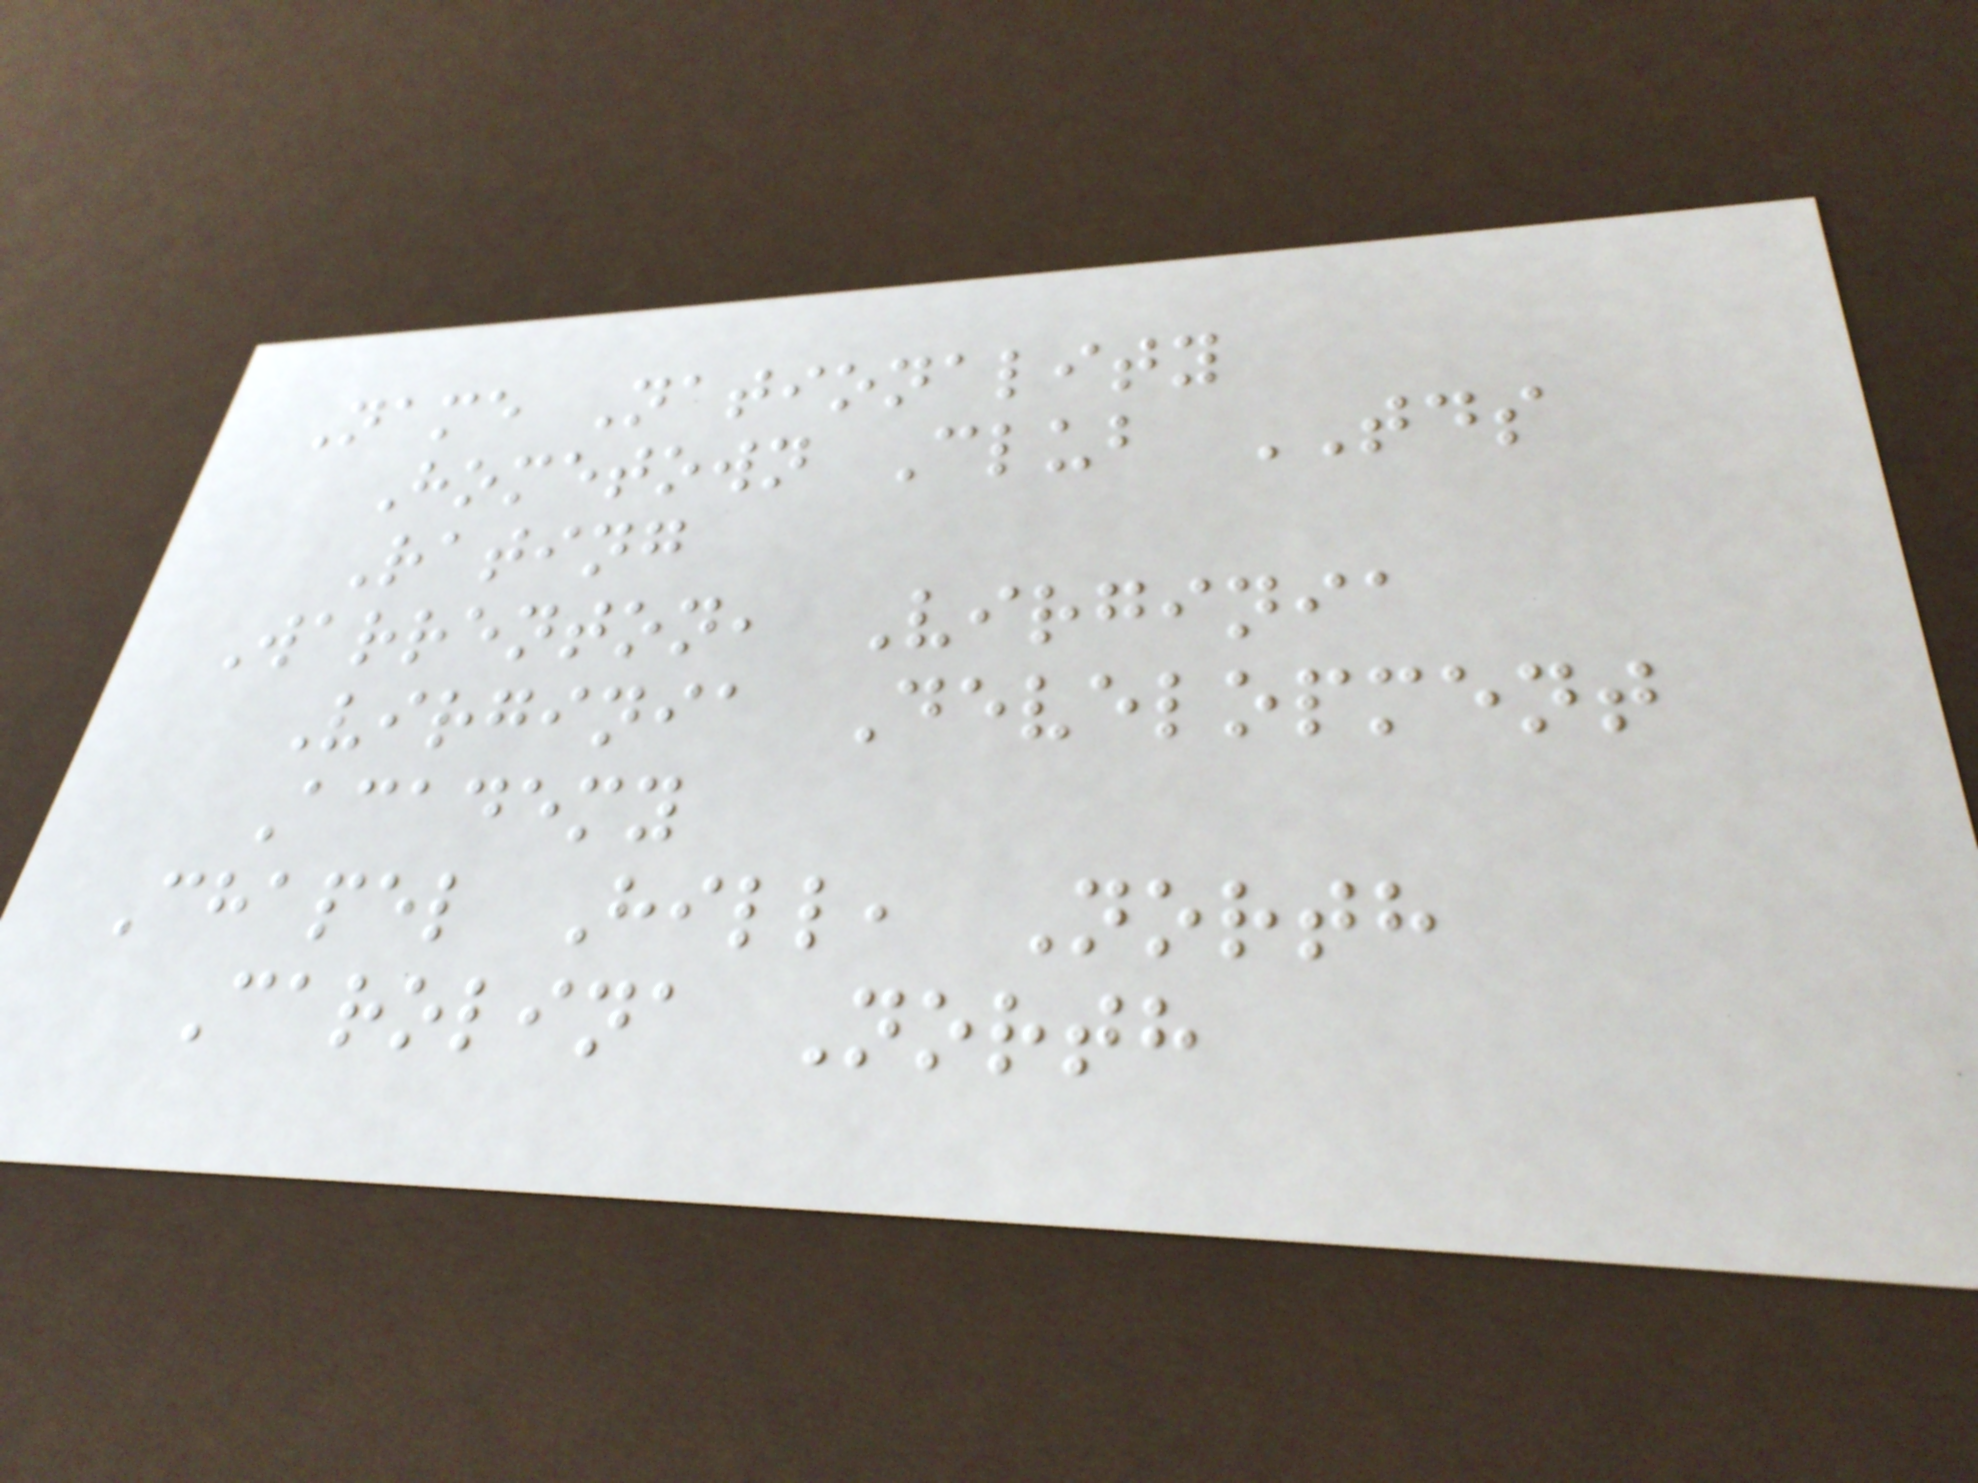Name Nationality
Hometown Club TDS
Rating
Warrenton, Virginia
Virginia Development
Academy
Chapel Hill, North
Carolina North
